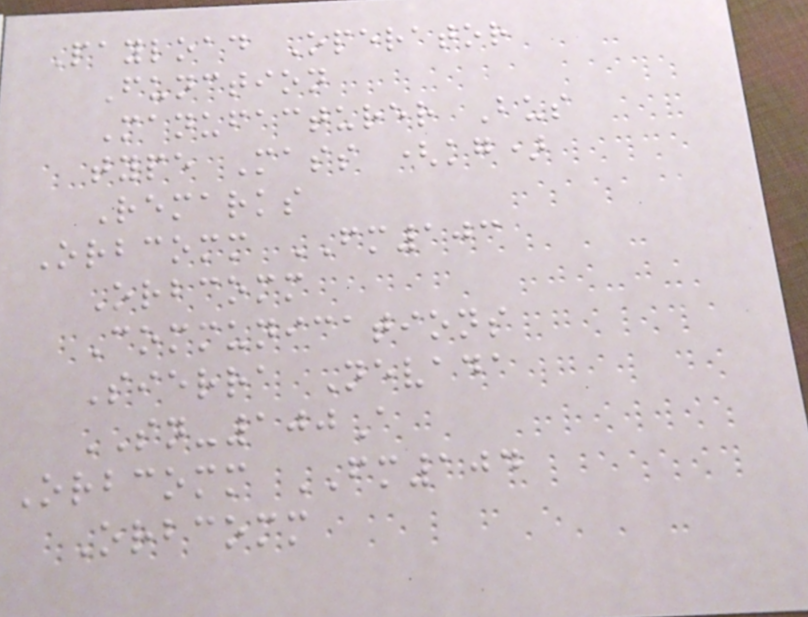Payload Operator
Function
Manufacturer Bus
type Mass (kg)
Remarks
Orbcomm FM103
Orbcomm
Communications
Sierra Nevada
SN-100A
Orbcomm FM104
Orbcomm
